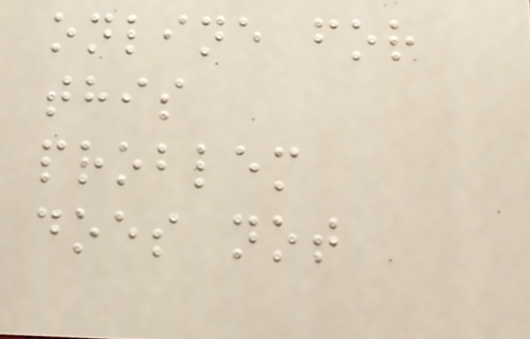online for
this
problem
does not
